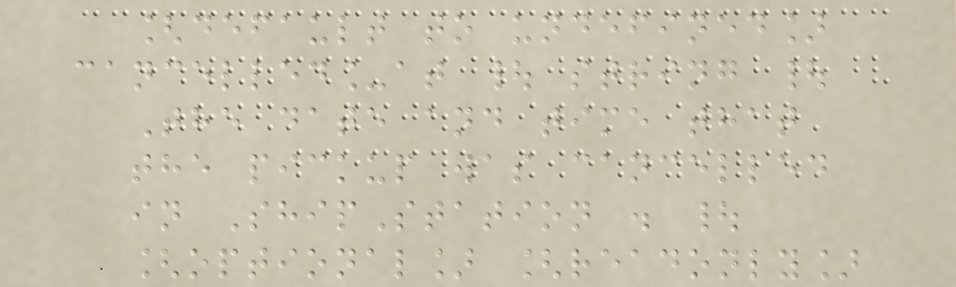[default to undefined]
cancelled_at | string |
The date and time that
the pickup was cancelled
in ShipStation . |
[optional] [readonly]
